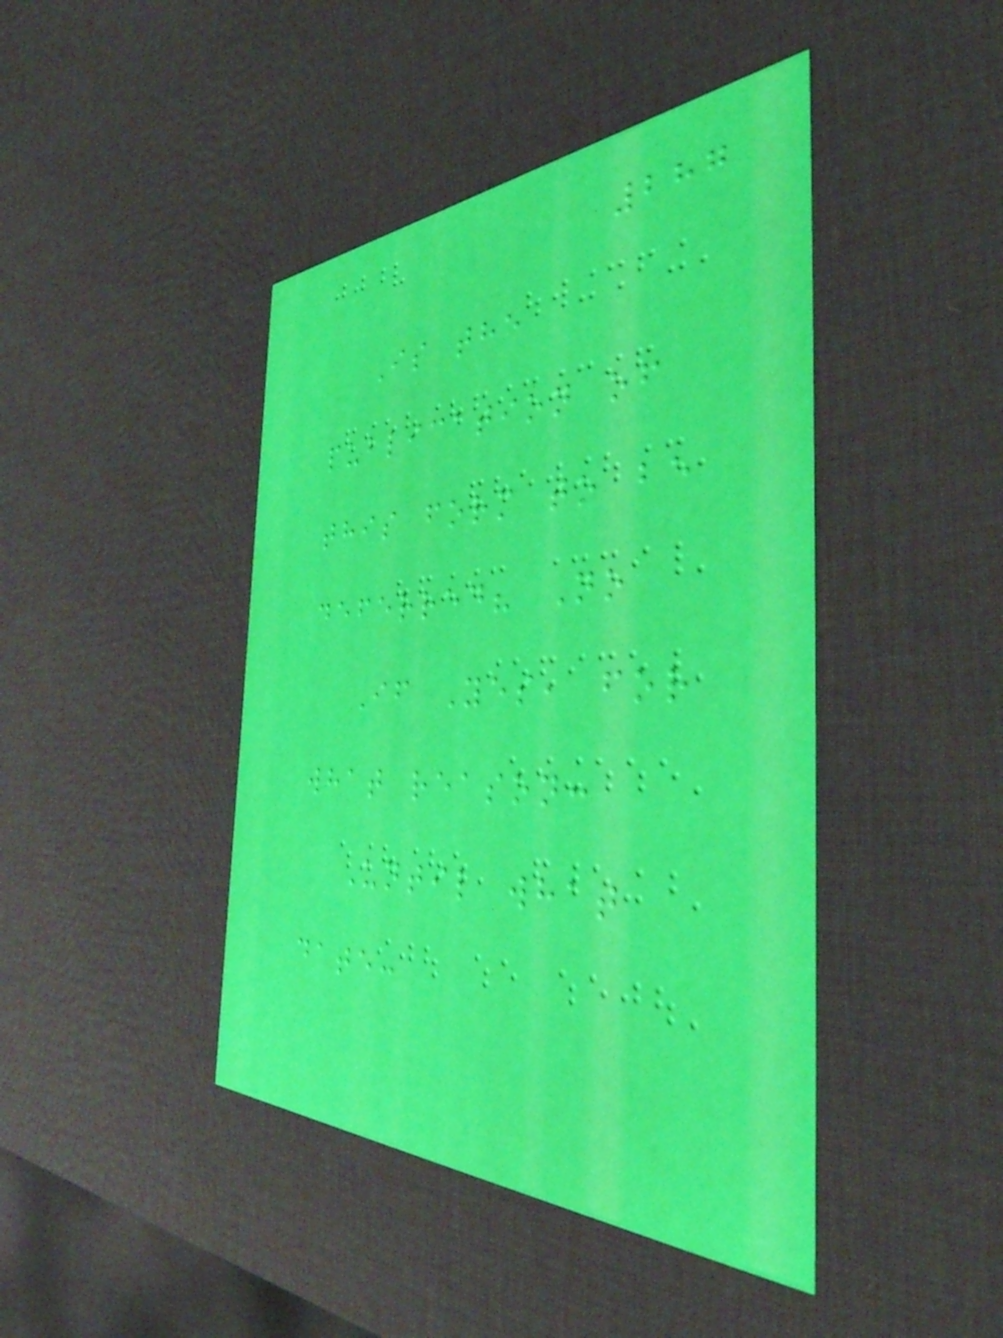287
Is the
publication of
this form to be
deferred? No
If Yes, for
what reason:
Until what
date:
